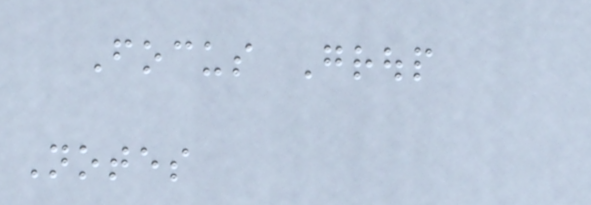Focus Group
Notes
